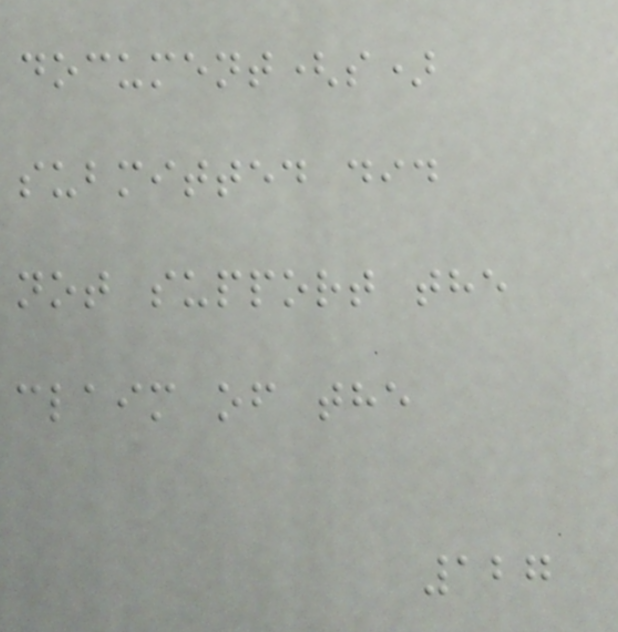document(s)
submitted did
not support the
claim of the
127
